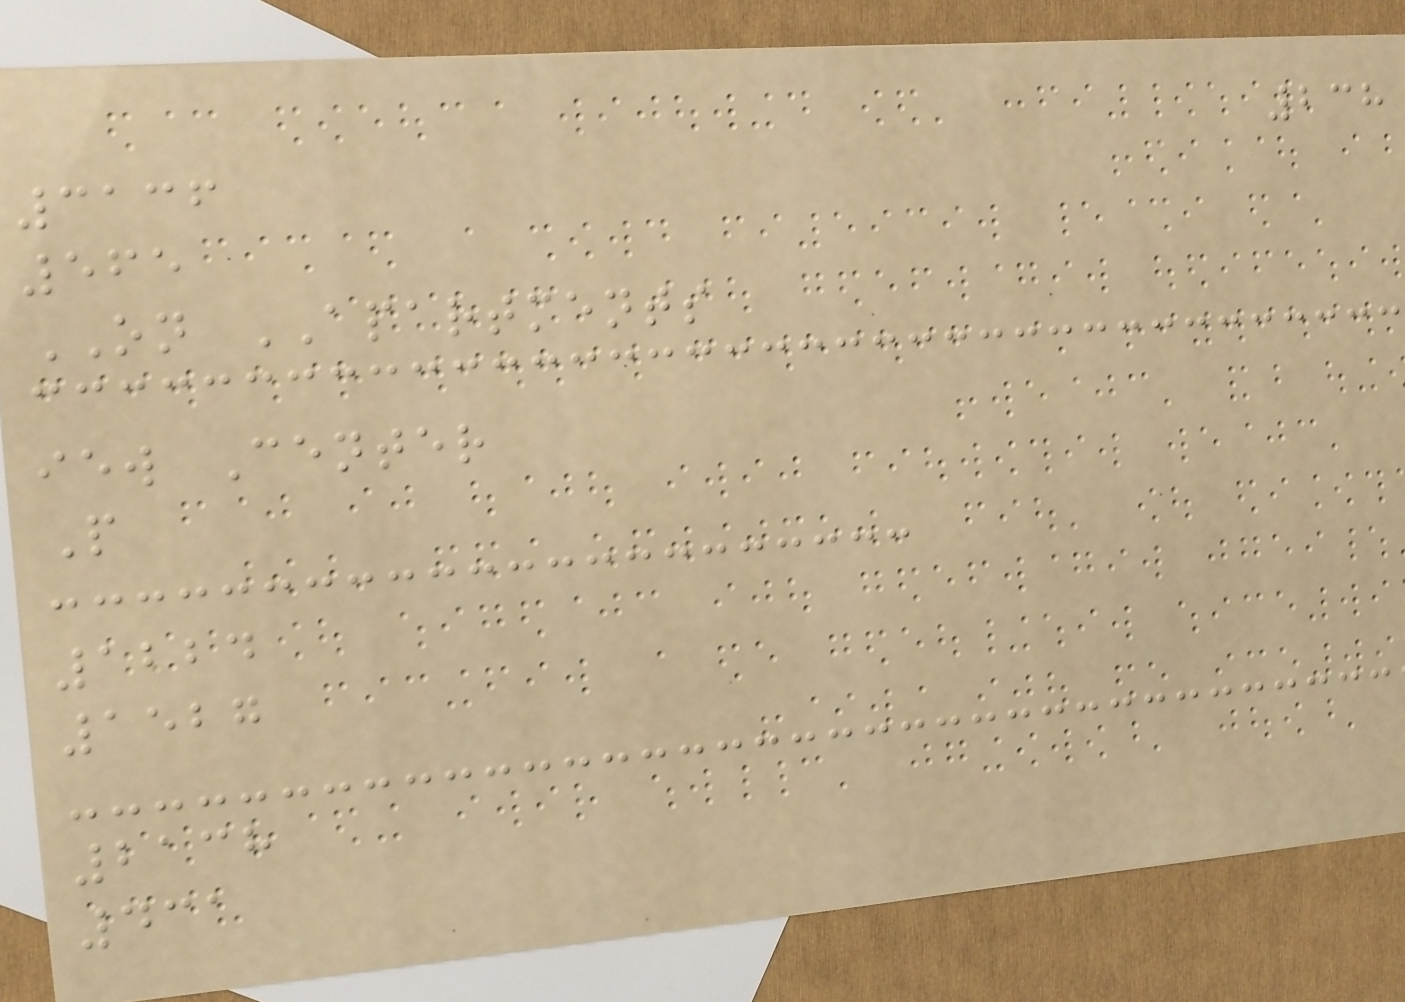238
3136
565
ON APARTMENTS
iew Center
P
1224
1527
2138
431
